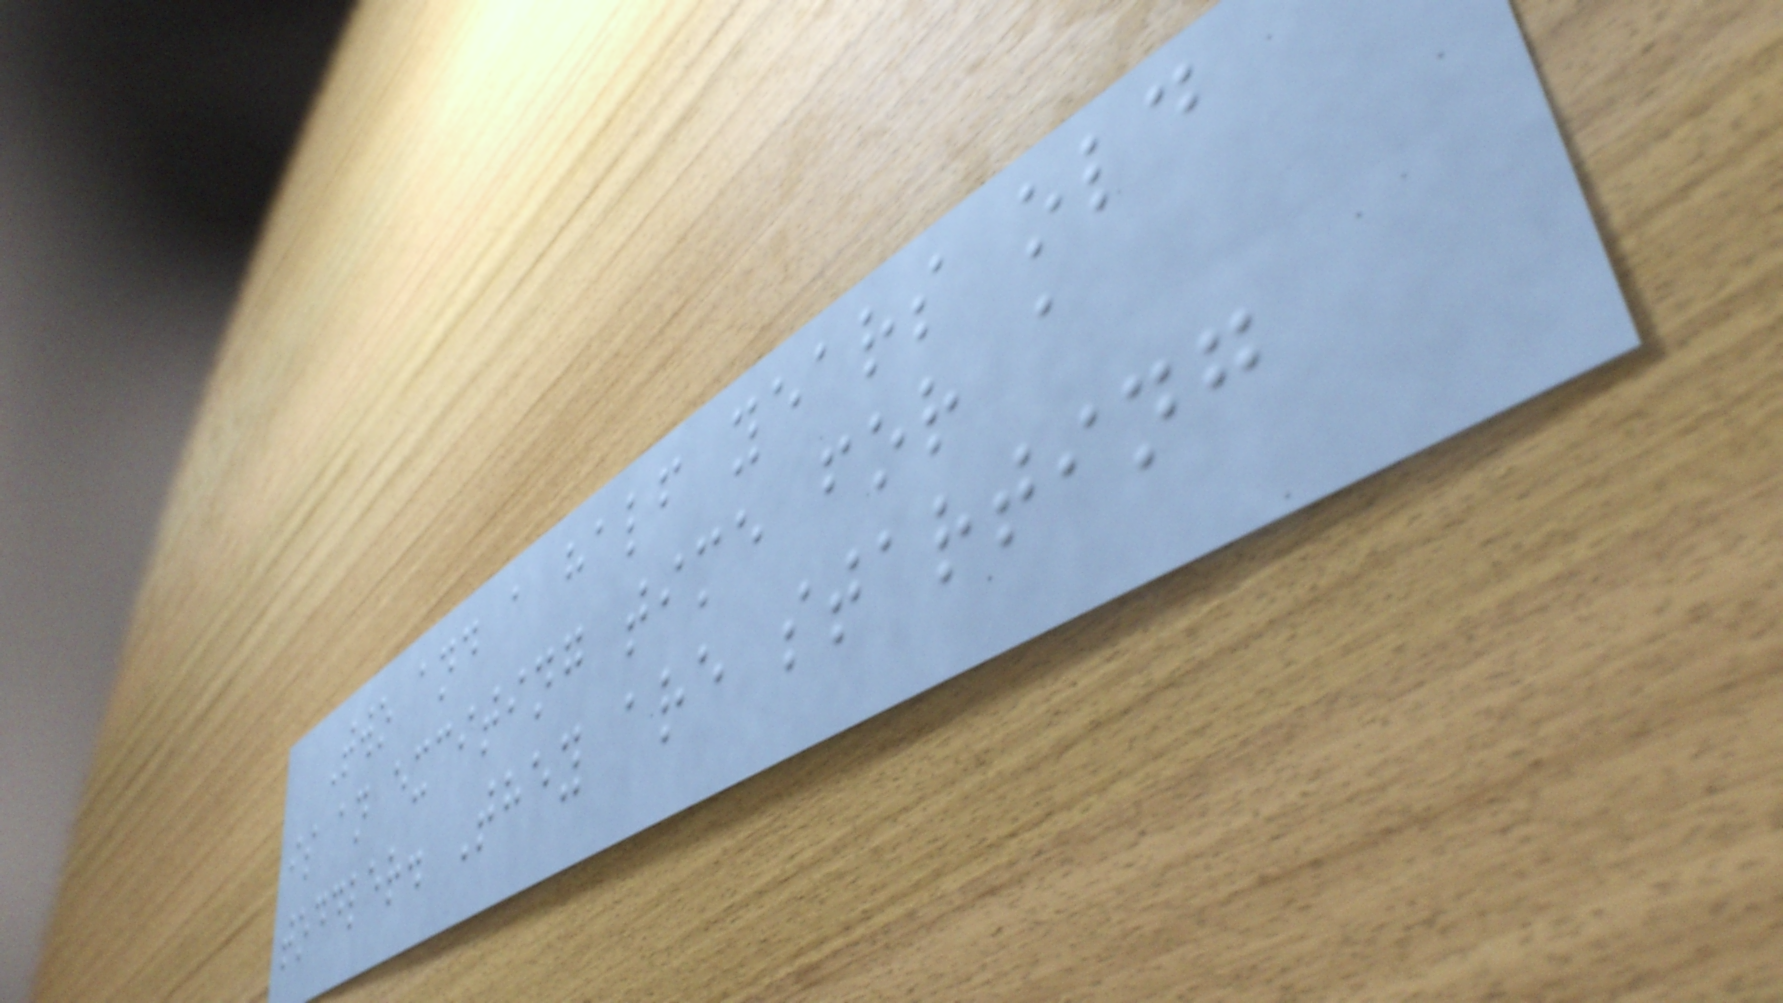Two and a half years old
is an exciting time for a
toddler. They are starting
